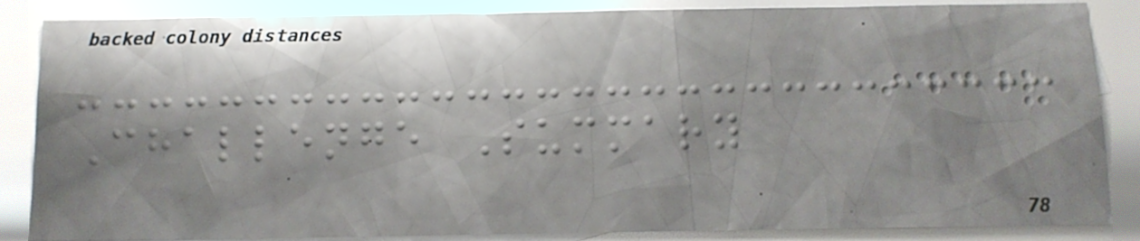Challenge Summary
